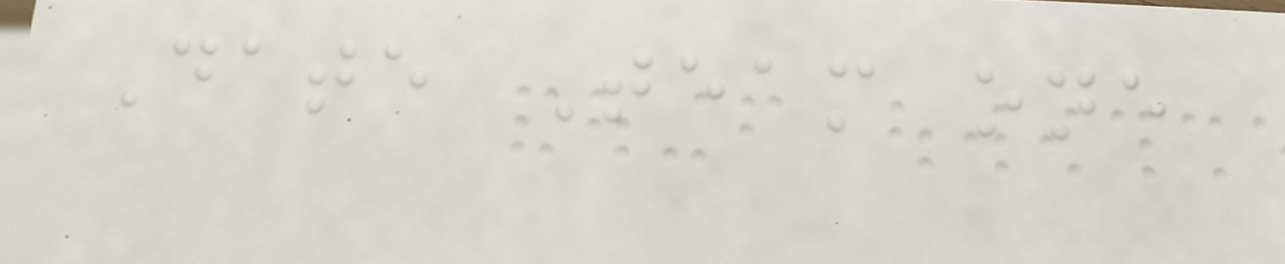Date Team one
